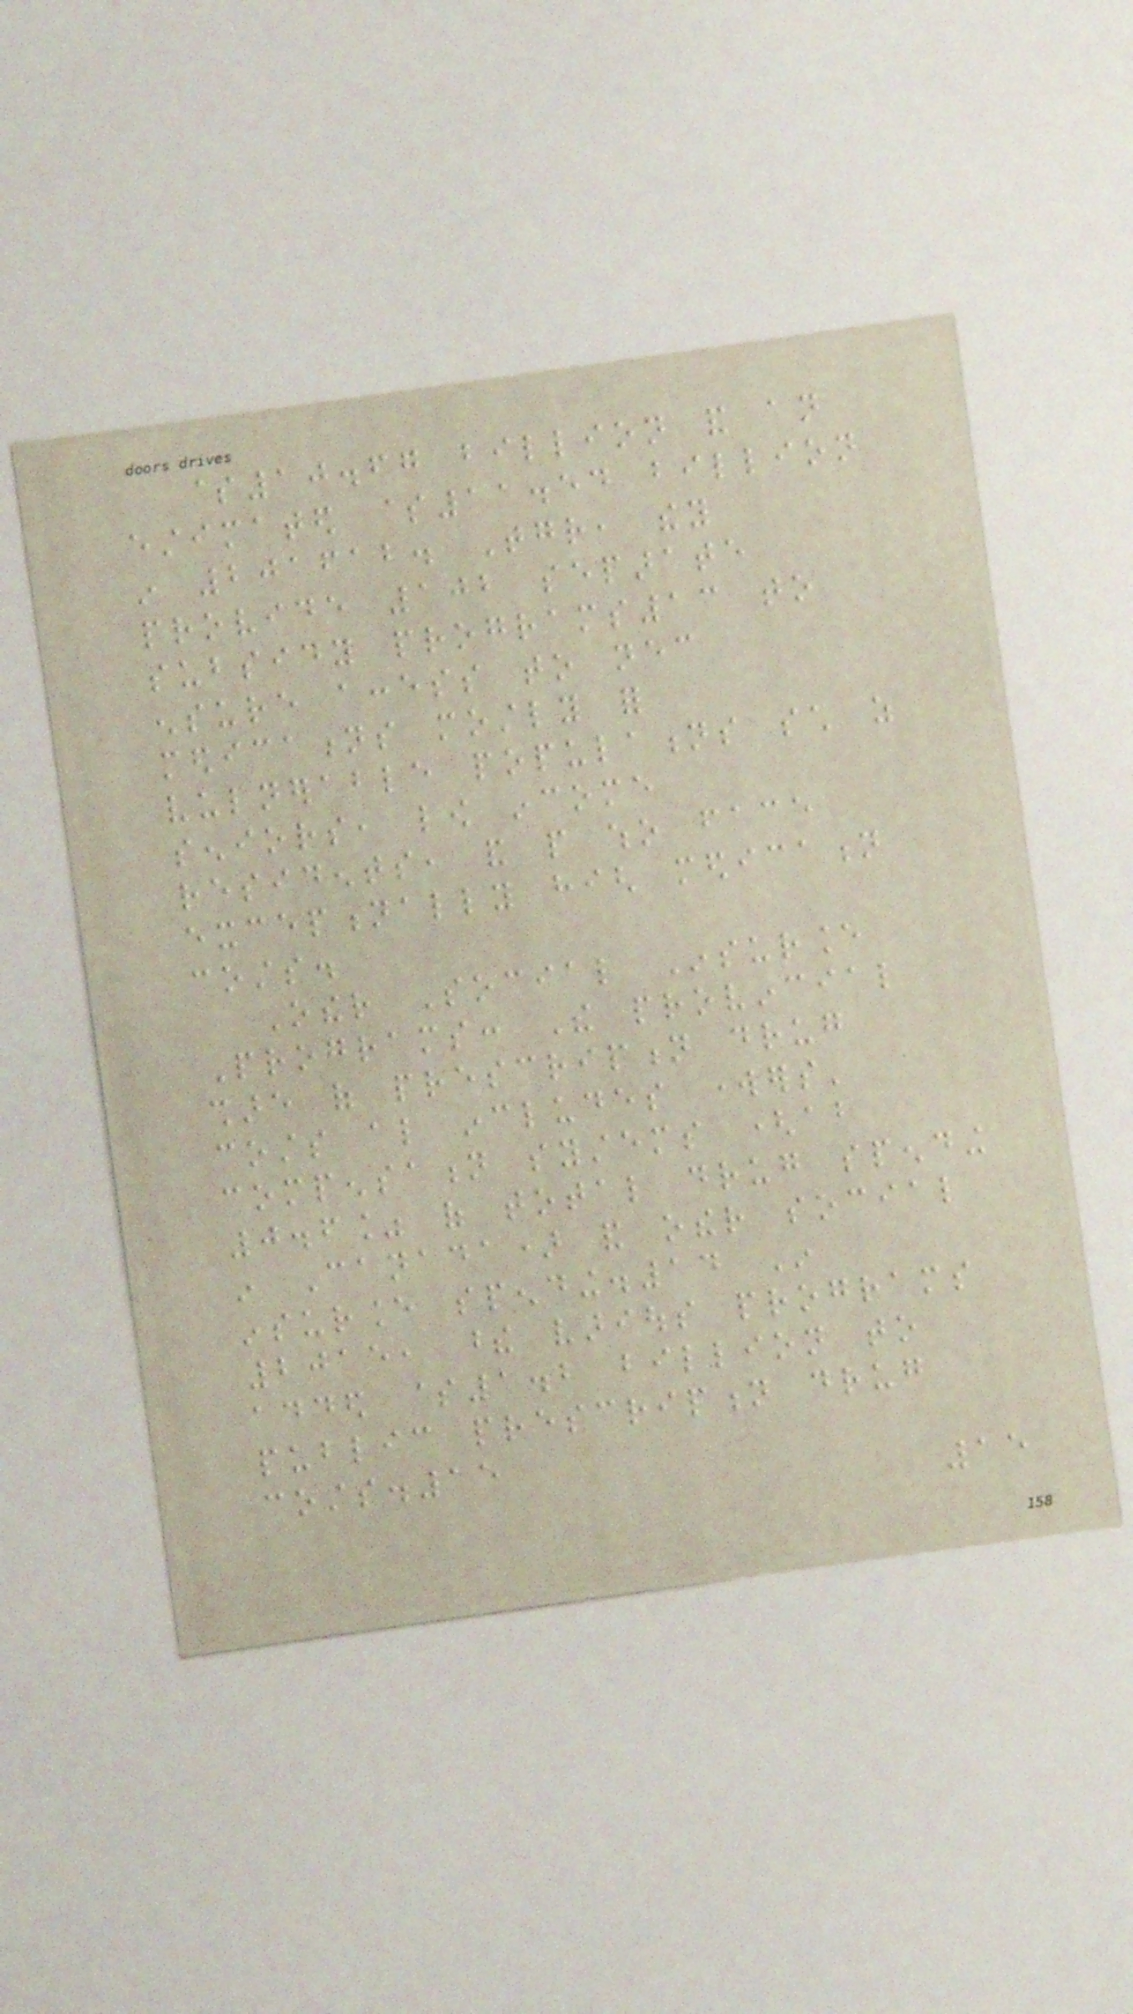$10.67 billion and an
estimated $11.54 billion
in 201612. Together, they
provide 102 separate
subsidy programs13 to
ensure access to necessary
medications mostly for
vulnerable populations such as
seniors, low income
residents, and people who face
exceptionally high medication
costs.
Other Social Insurance
Programs: The provincial
share of prescription drug
costs also includes workers'
compensation systems (about
0.6% of total drug spending
in Canada) and other social
insurance spending.14 In
2015, these various programs
added $1.2 billion to
public prescription drug
costs.15
15
